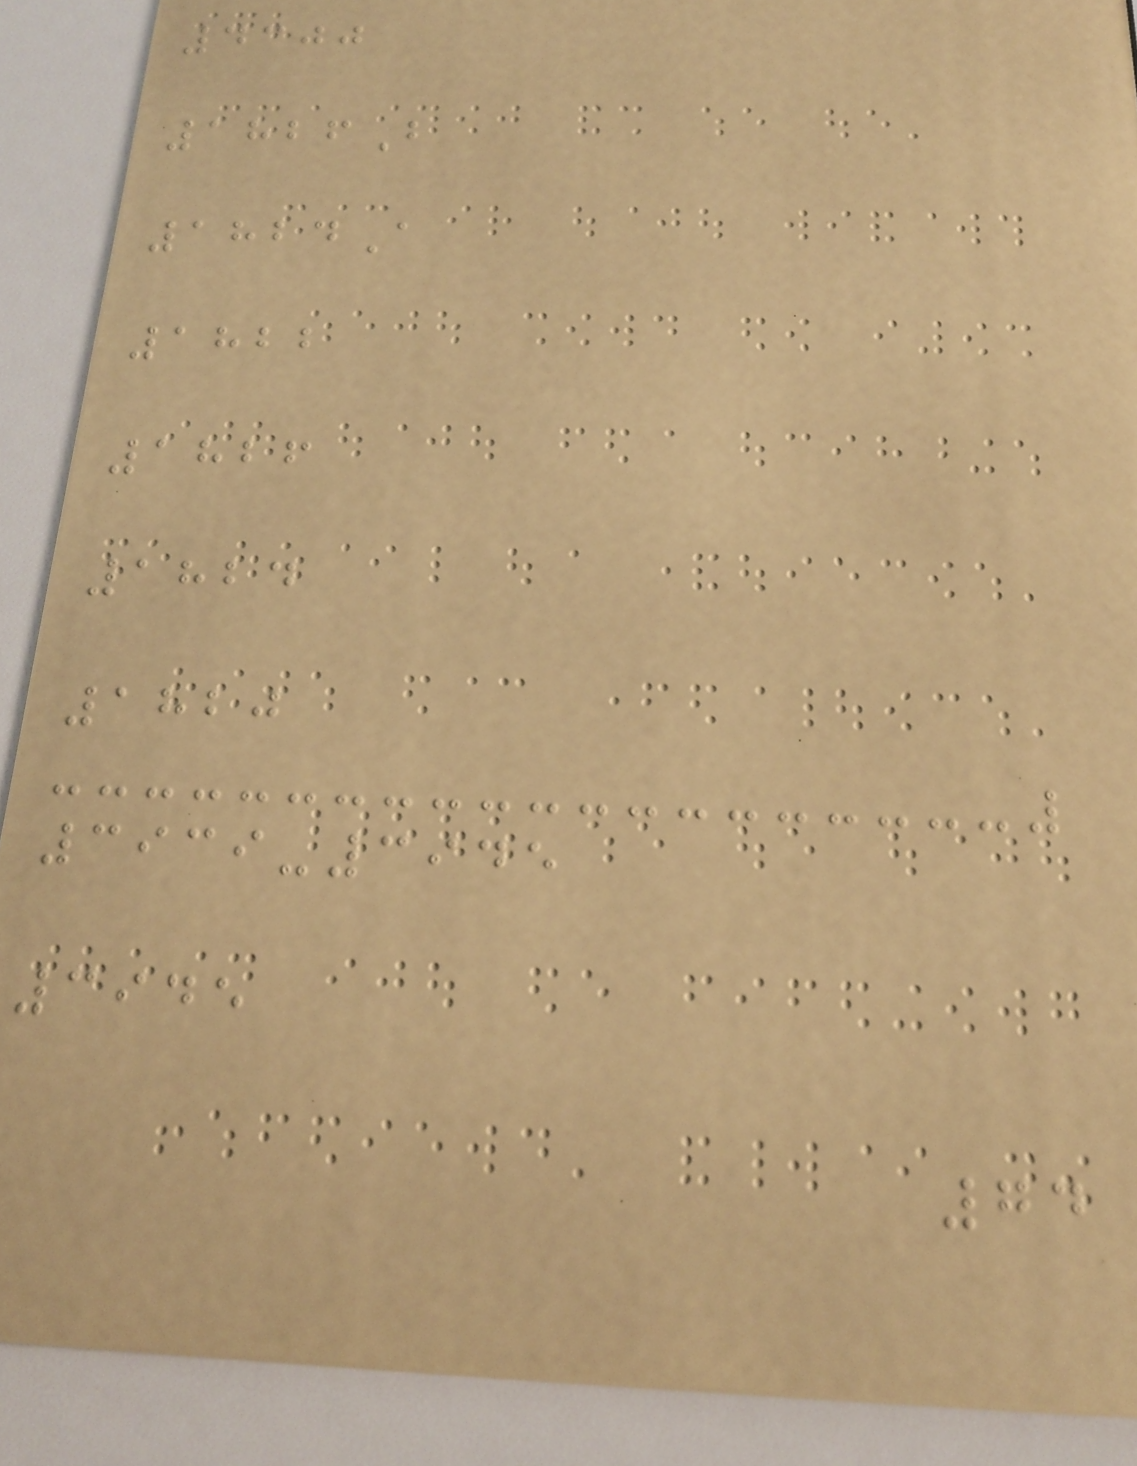4300
1826B
1824A
1822
1826
1824
1820
3939-3945
3945
74
